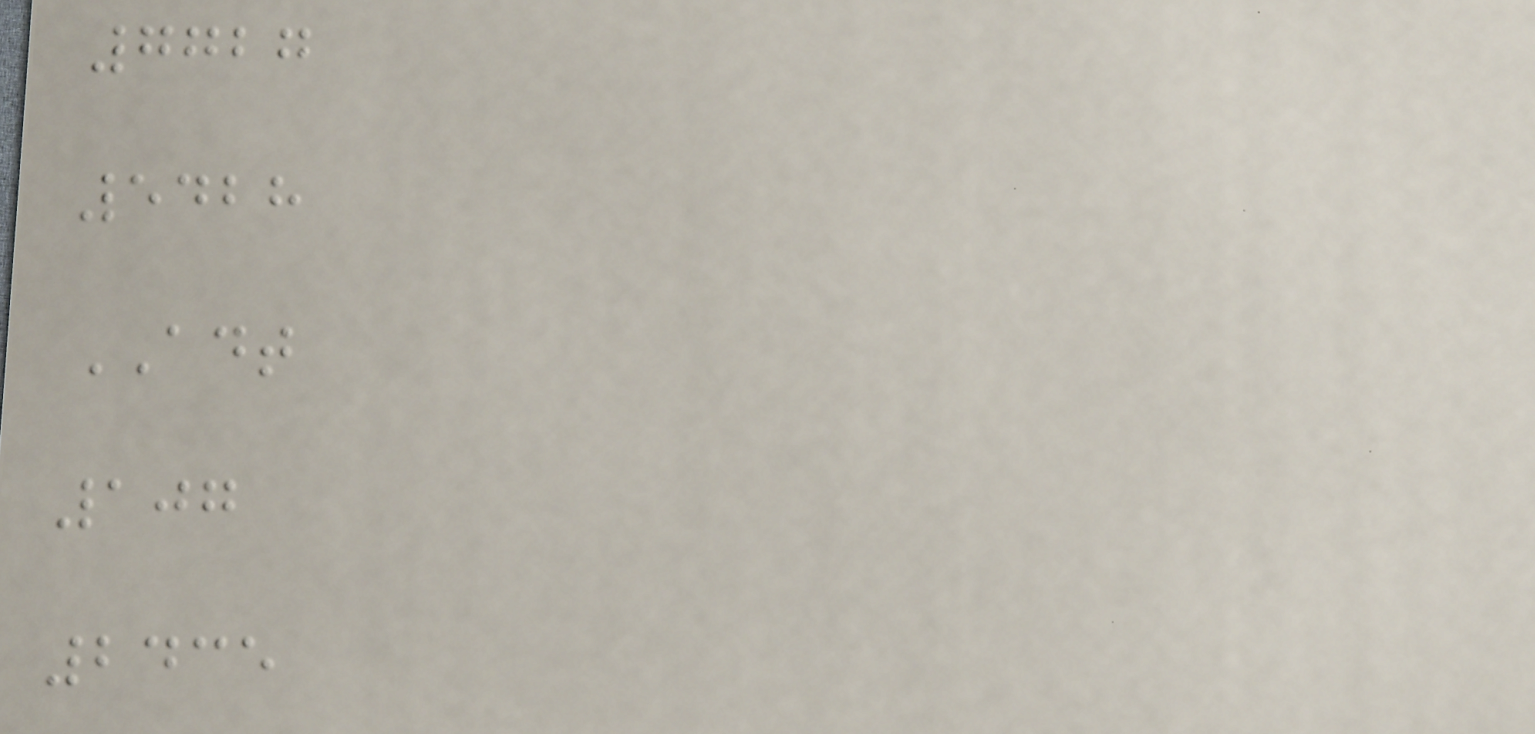7727
5428
ADT
107
2435
